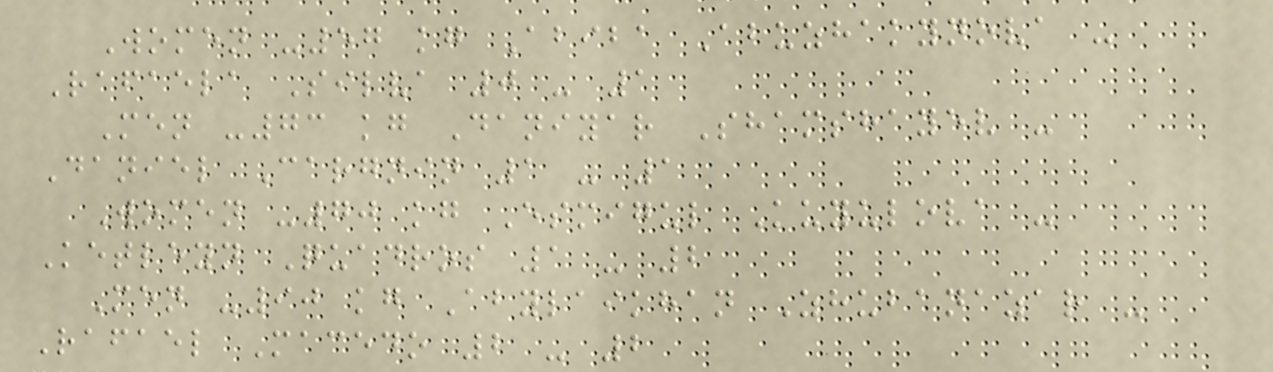Women -57 kg Abiba Abuzhakynova -
Rafaela Silva 0 - 1
Men -73 kg Daniyar Shamshayev -
Daniel Cargnin 1 - 1
Women -70 kg Esmigul Kuyulova -
Ketleyn Quadros 1 - 2
Men -90 kg Abylaikhan Zhubanazar -
Rafael Macedo 2 - 2
